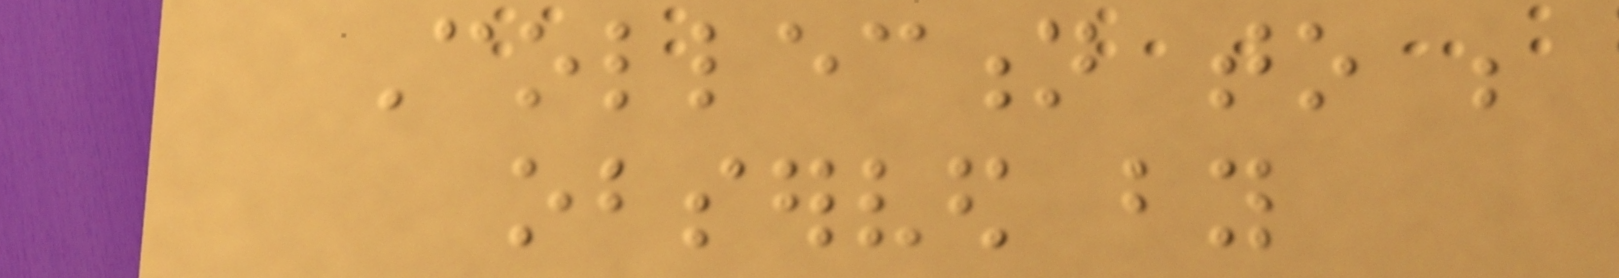Collection to be
observed by
